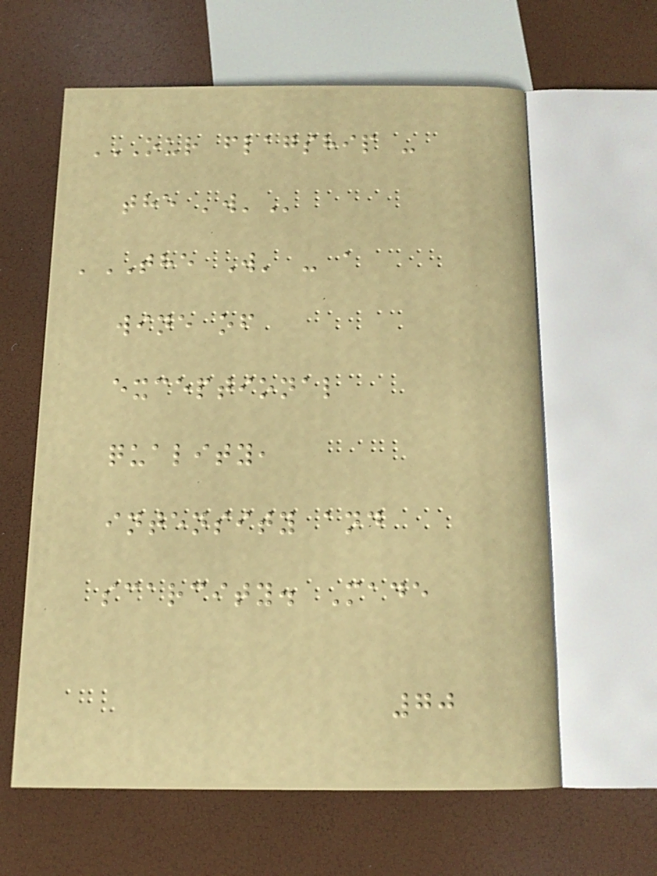OUR FLAGSHIP -
THE 'W'
'THE W' - a
wine of
exceptional
quality,
intensity and
scarcity. Made
70
